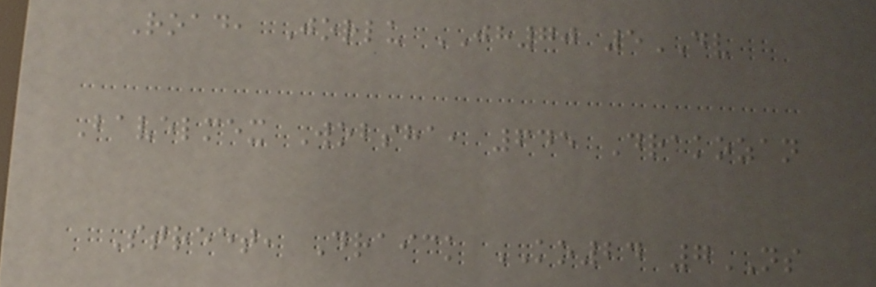Road, Jorlu JH70 5DV
Bavelmex Wobsha, 645 Drakozan
Street, Draick KO24 7NS
